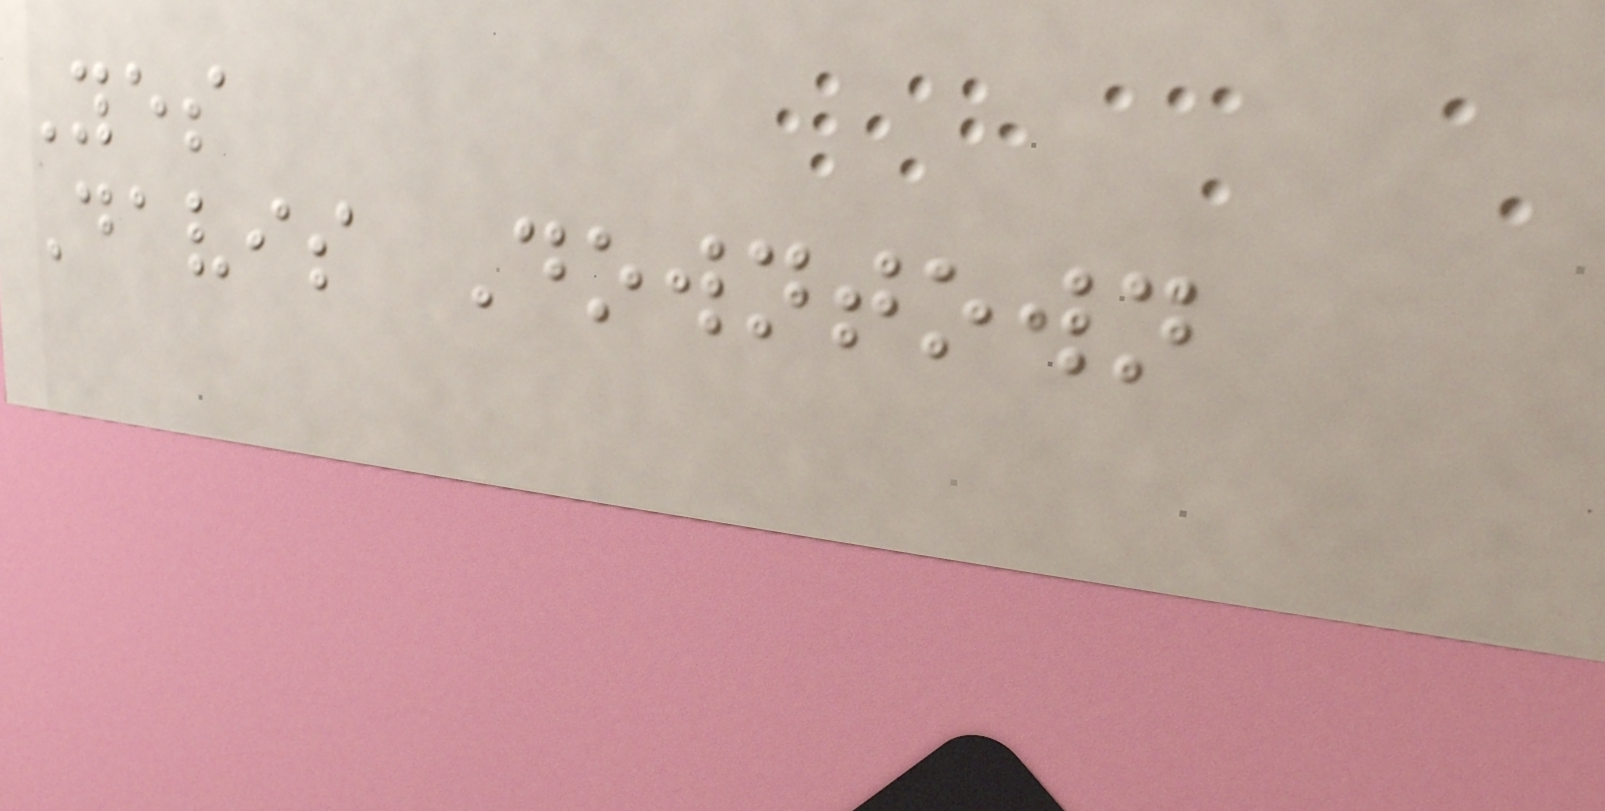Yes
Davis Downtown
